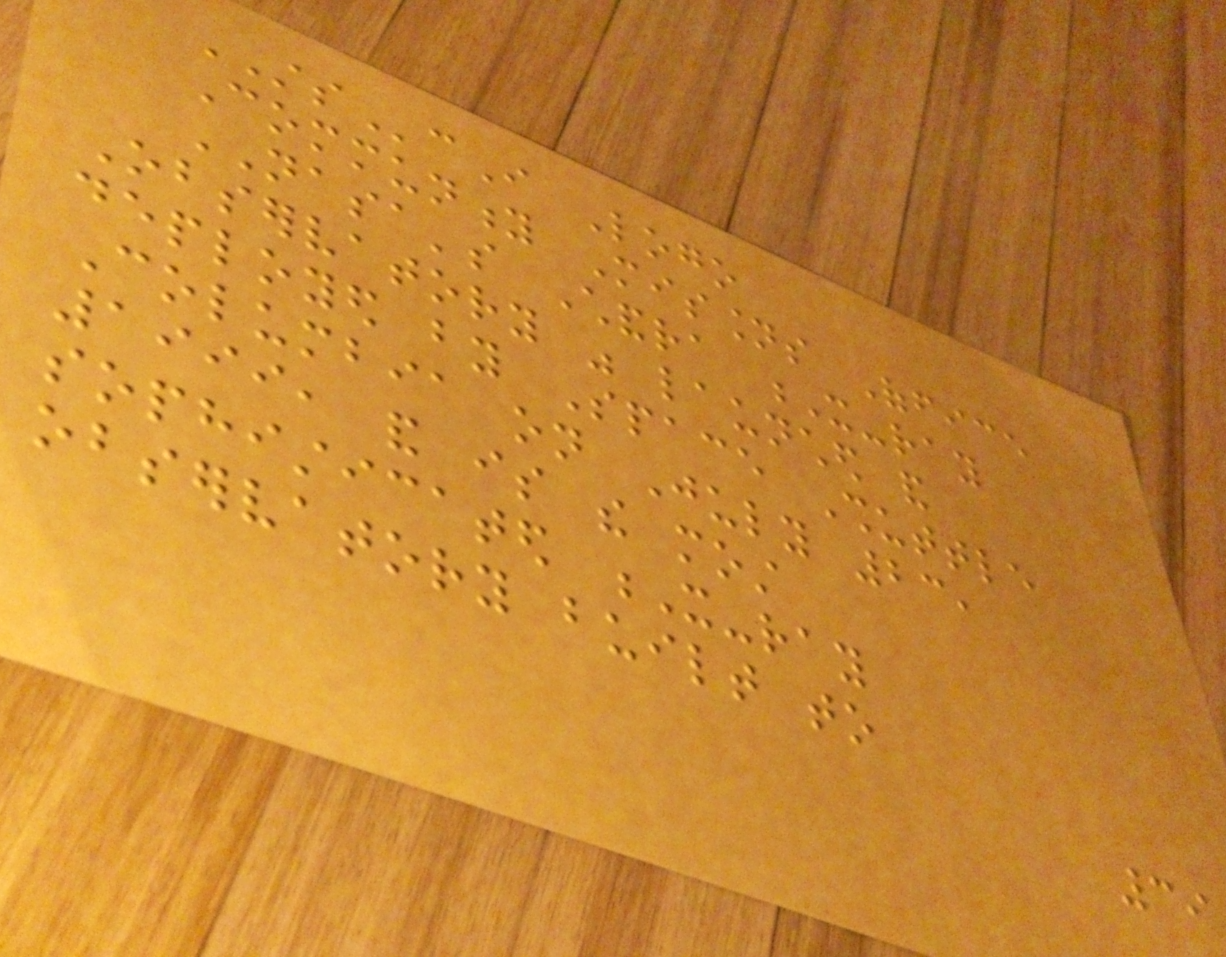STScI Logo
Community Missions Office
NASA's Chandra X-ray
Observatory was launched and
deployed by Space Shuttle
Columbia on July 23,
1999, and is the most
sophisticated X-ray
observatory built to
39
